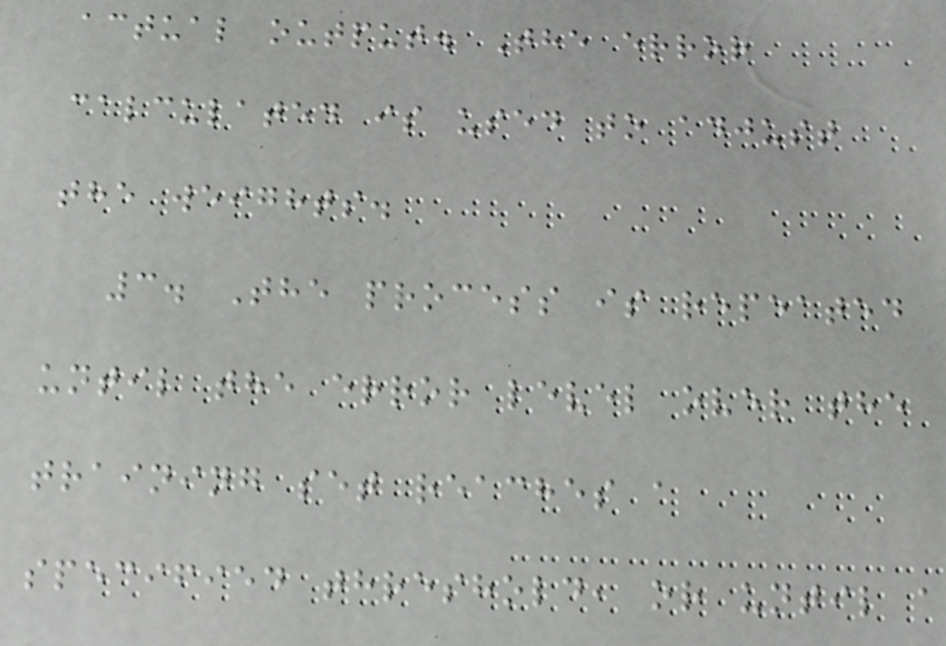actual output. The error
calculated is used to adjust
the weights.
3. The process is repeated
until the error level over the
training set reaches a
specified threshold, or until a
